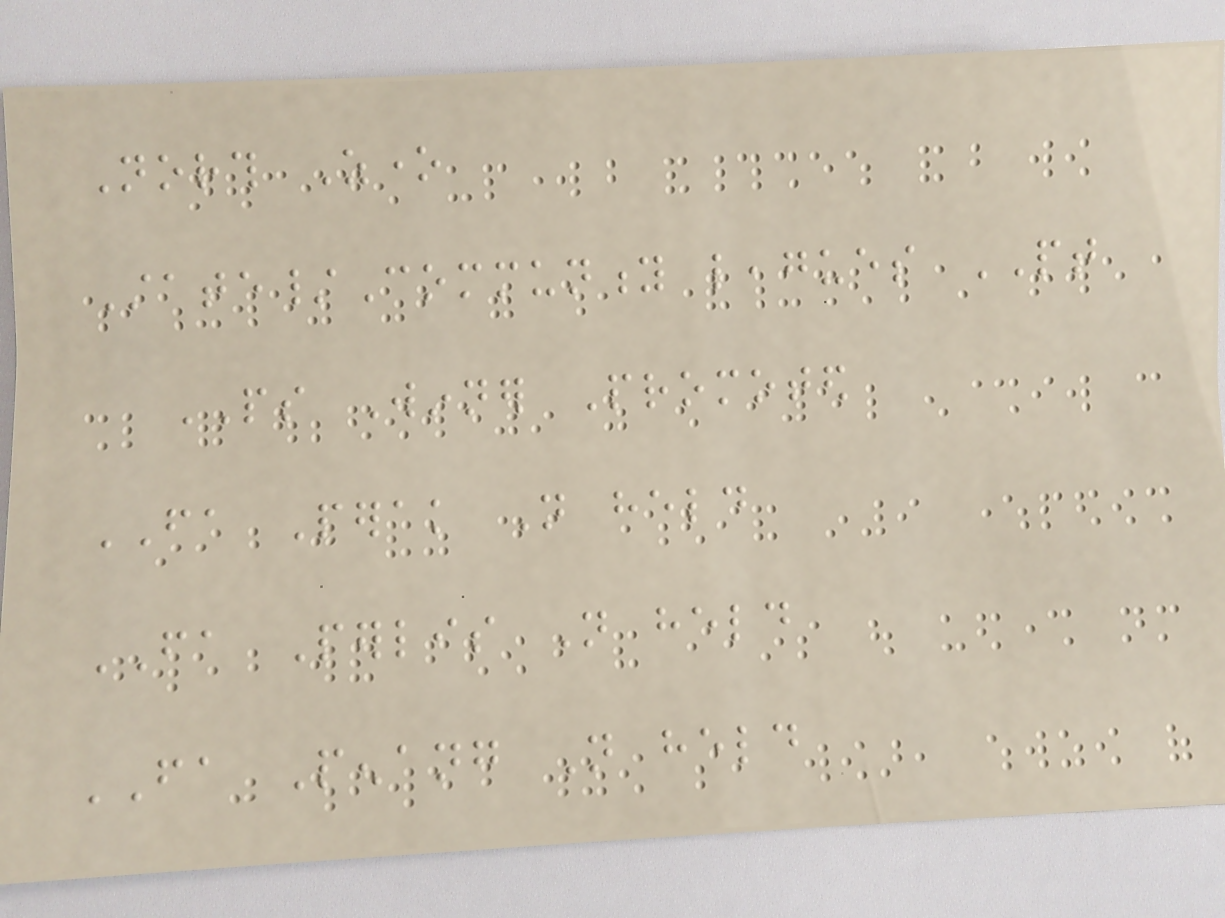North Zone
State/Community leagues PT
PS Winner Promoted
FA Perak Not held
FA Perlis Not held
FA Penang Not held
